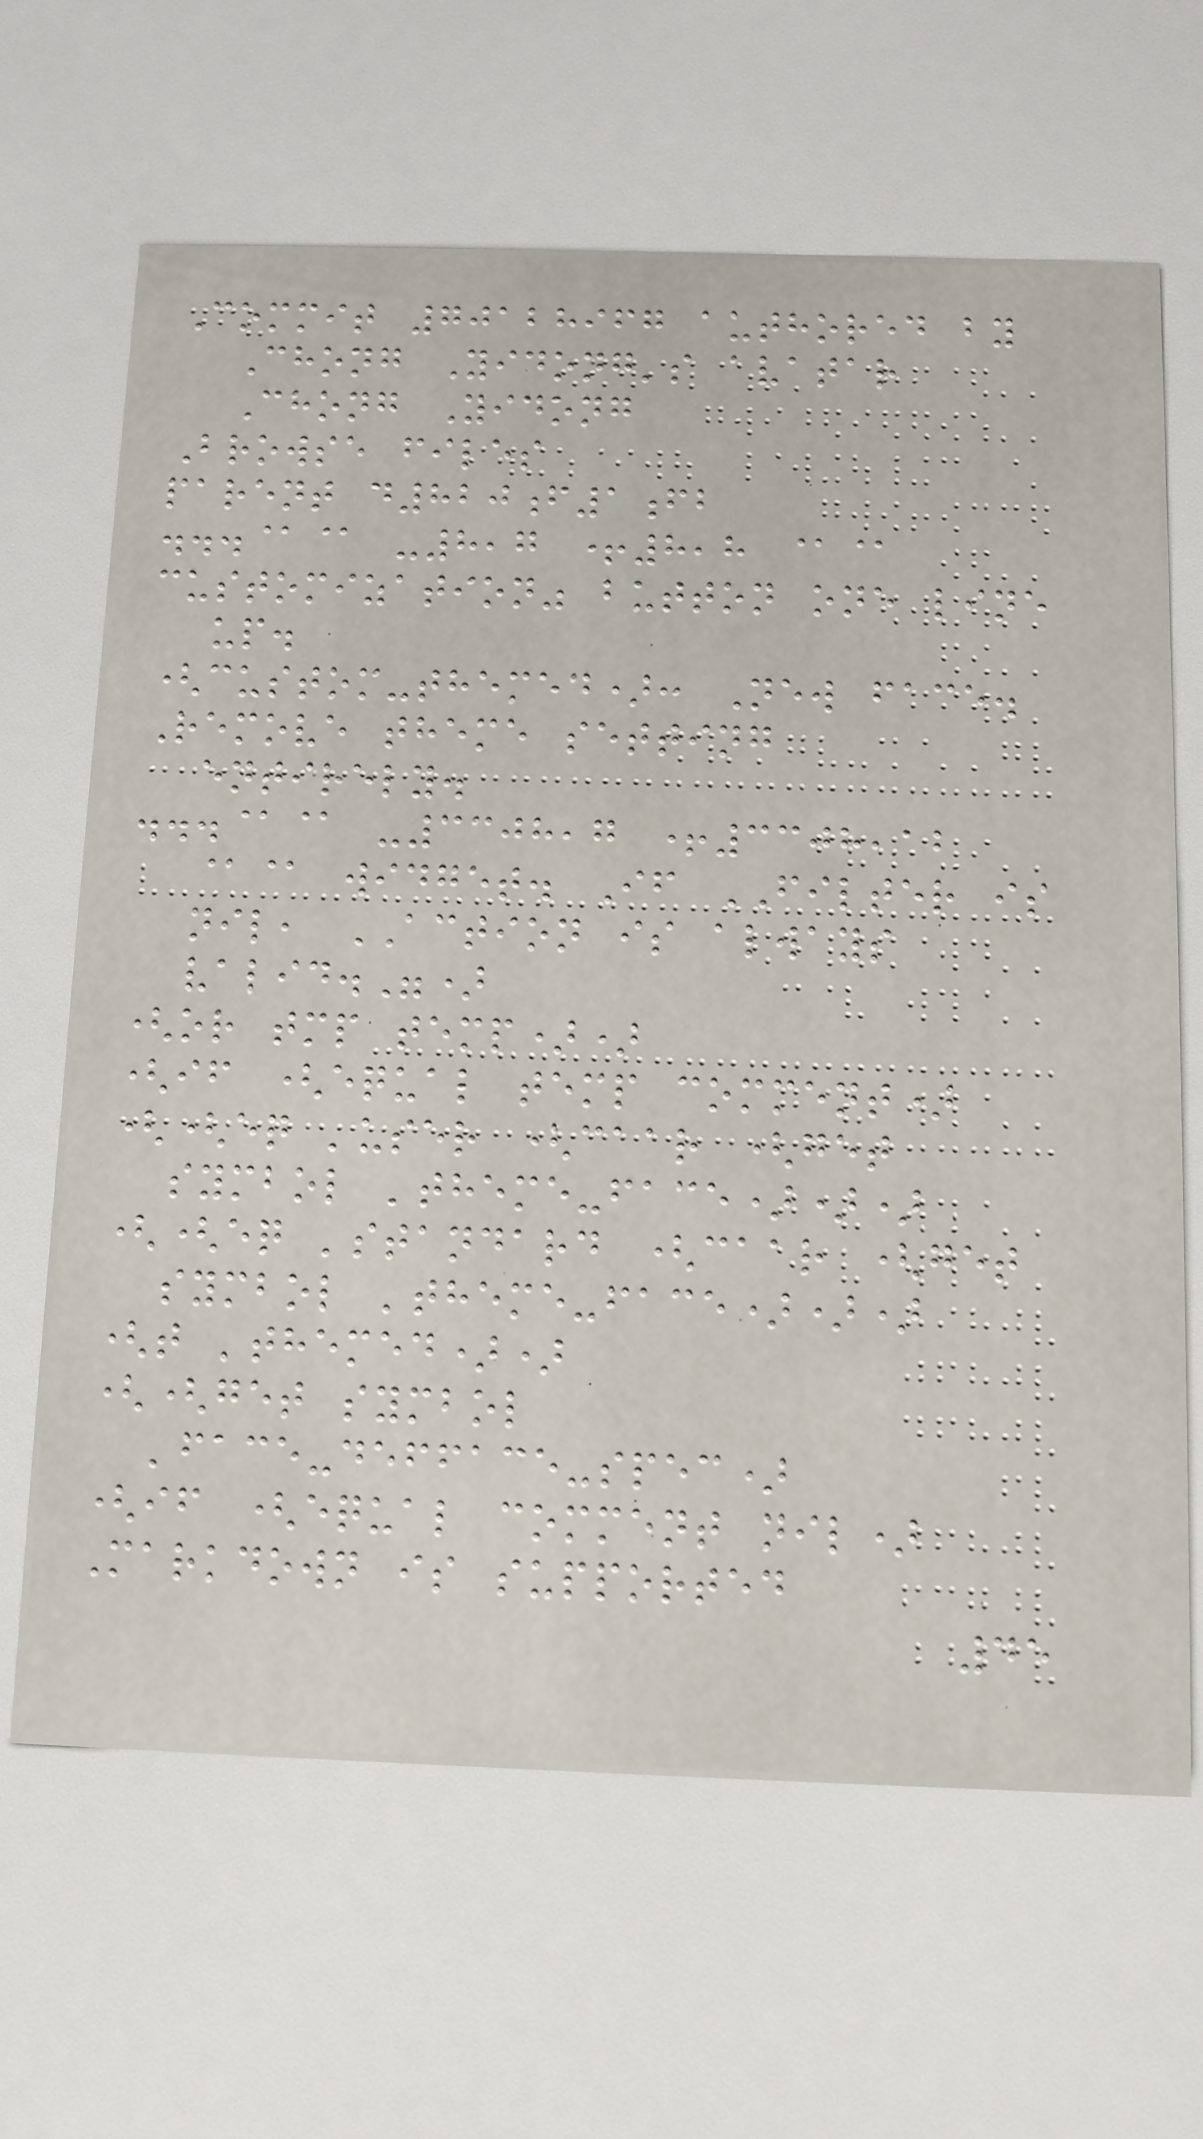Commit 70128967 authored by
Chong Yidong's avatar
Chong Yidong
Browse files
parent d820f1fb
...@@ -8,7 +8,8 @@
customization" button one line
up.
(custom-themed): New face.
Remove theme setting
entirely.
...@@ -3308,7 +3308,12
@@ widget. If FILTER is
nil, ACTION is always
valid.")
(or tmp temp))
(if (equal temp comment)
((eq 'user (caar (get
symbol 'theme-face)))
((eq 'standard (caar (get
symbol 'theme-face)))
(t 'themed))
((get symbol
'face-defface-spec)
(if (equal comment nil)
Markdown is supported
45
